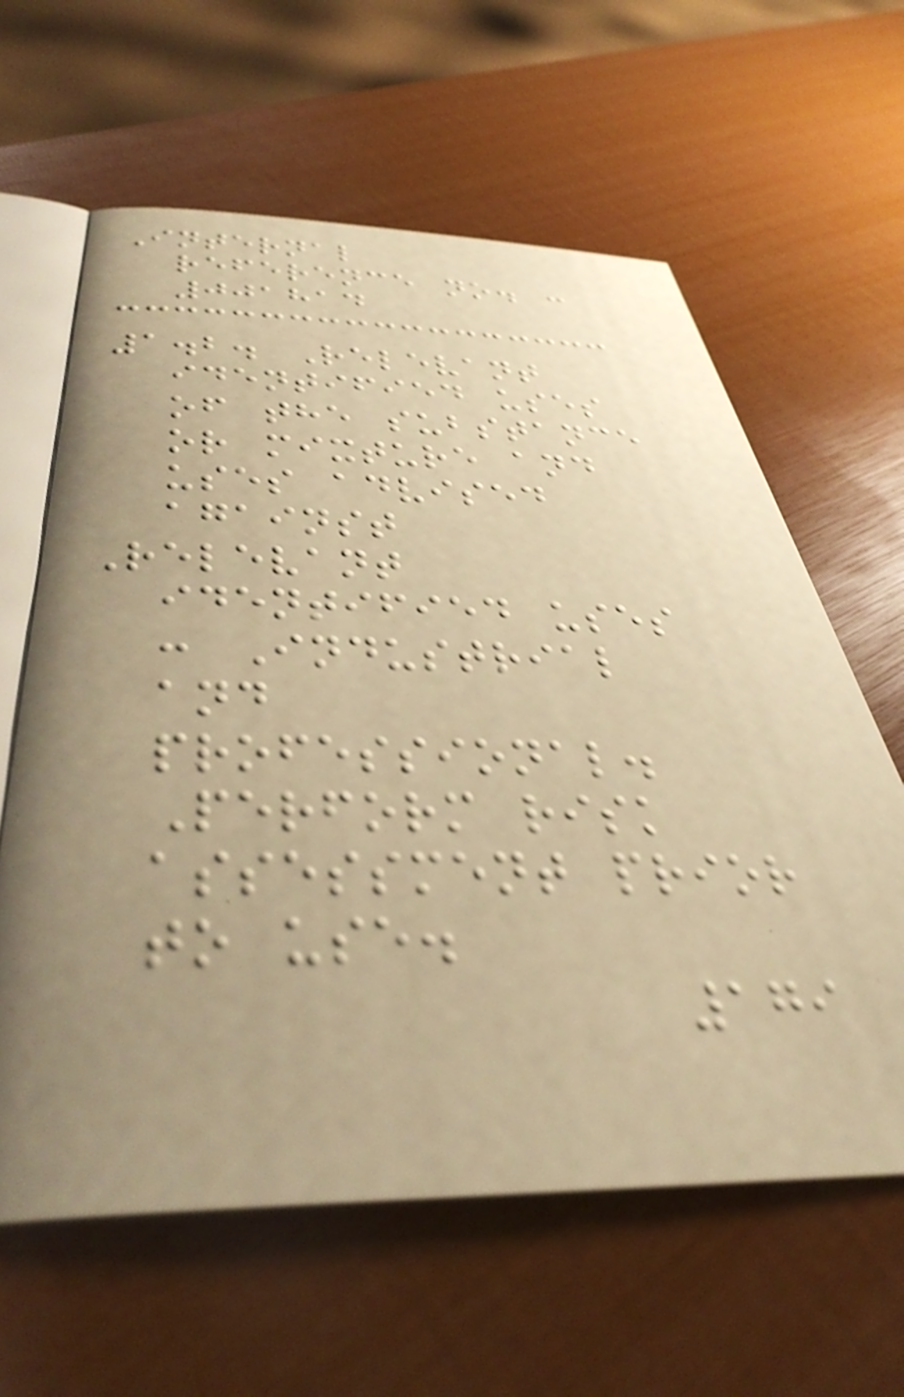Internal
reference no. :
001814
1.2. Relevant
identified uses
of the substance
or mixture and
uses advised
against
Relevant
identified uses
: Industrial
and
professional.
Perform risk
assessment prior
to use.
179
